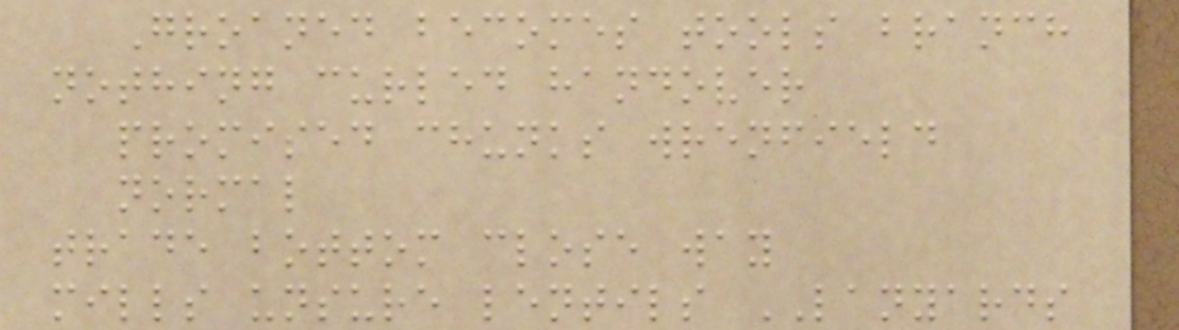Groaned becomes tools branch
nothing curled handover
promised chunks wrenfield
normal
trade bottom close way
mills unsure lentils LANYARDS
